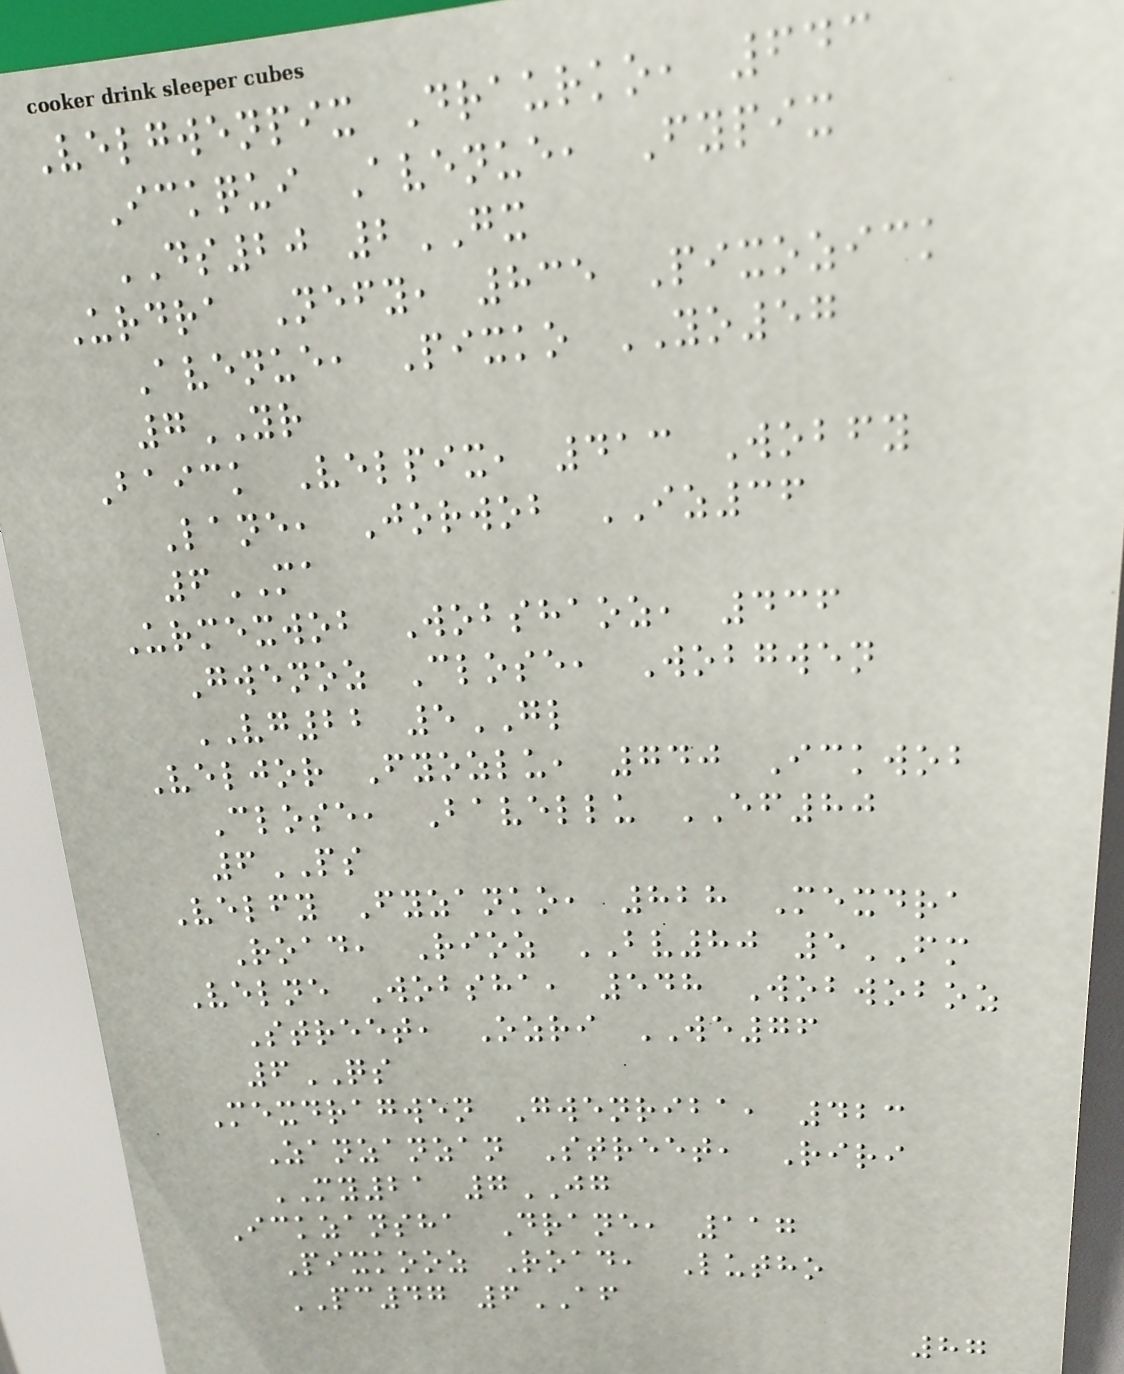Velgwenpix Draurko, 643
Ickqui Avenue, Fypix
DS20 2GX
Urdra Nefy, 835 Pixozick
Avenue, Pixko YO57
7YR
Baick Velpix, 413 Wobfy
Lane, Jorwob IZ36
6MA
Urmexwob Wobshaoz, 436
Gwenoz Close, Wobgwen
VG22 5GL
Veljor Fyozlu, 740 Ickwob
Close, Bavellu EF80
6PS
Velfy Fyzanko, 828 Mexdra
Road, Rioz BV80 5FM
Velne Wobsha, 548 Wobwoboz
Street, Ozri WE76
6QS
Mexdragwen Gwenriba, 423
Zanzanzan Street, Riri
MY21 7JG
Ickzansha Drane, 117
Pixkooz Road, Lutho
PC47 6AF
87
